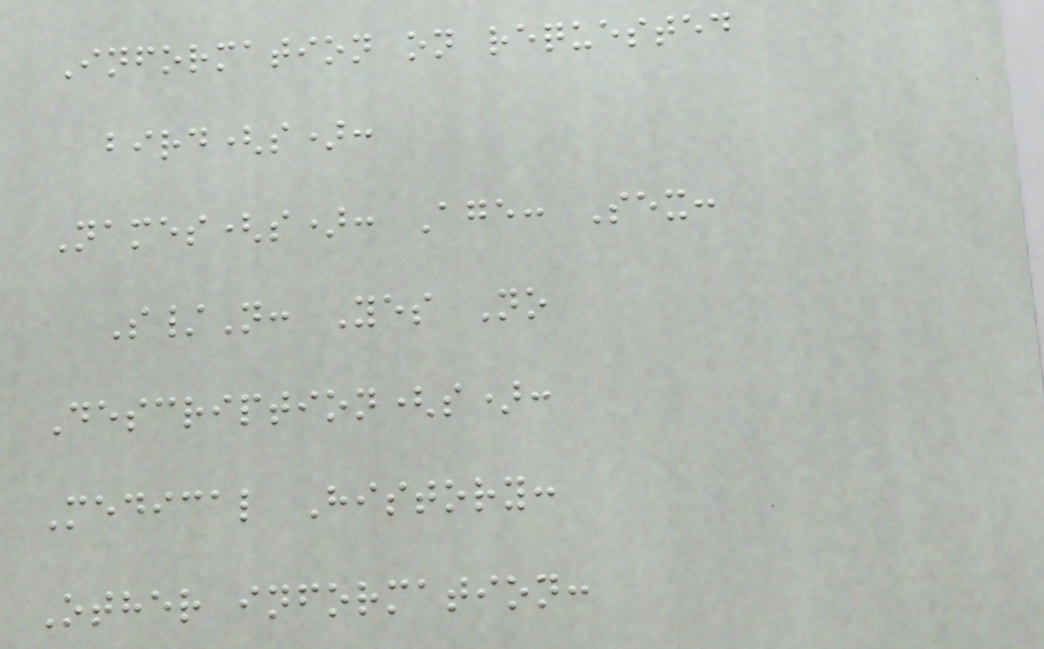Information on requested
bird(s):
Names(s): Age: Sex:
S/N: Yes No
Description(s):
Medical History:
Other information:
